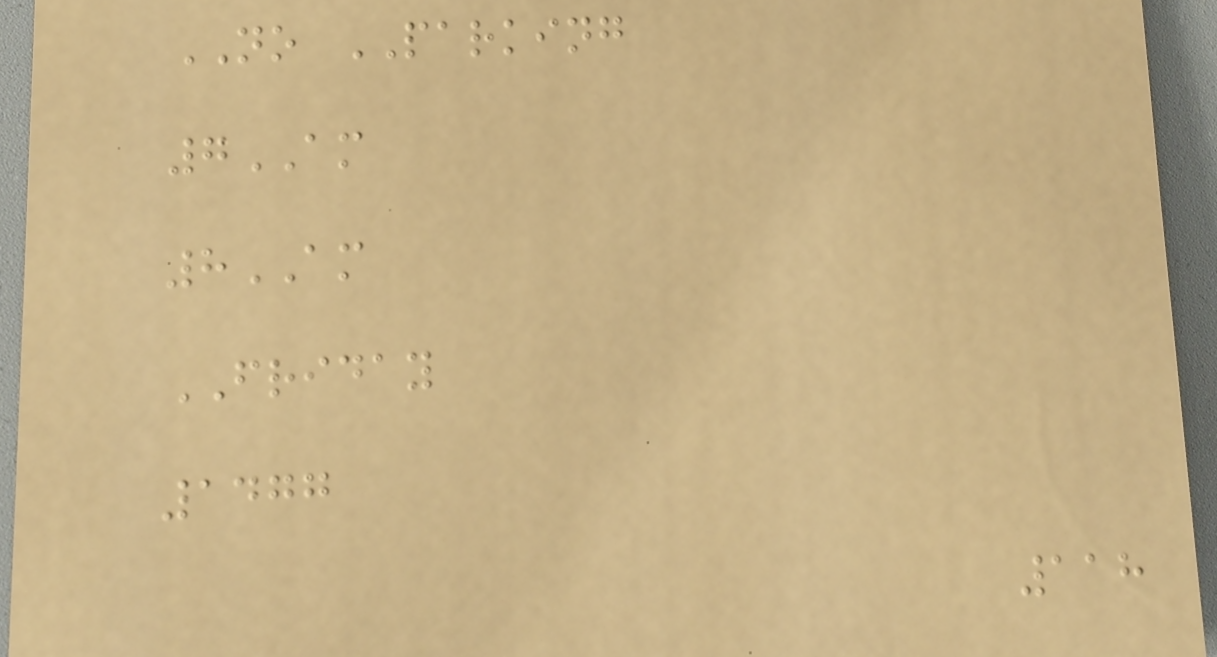NO PARKING
7AM
8AM
FRIDAY
1477
118
